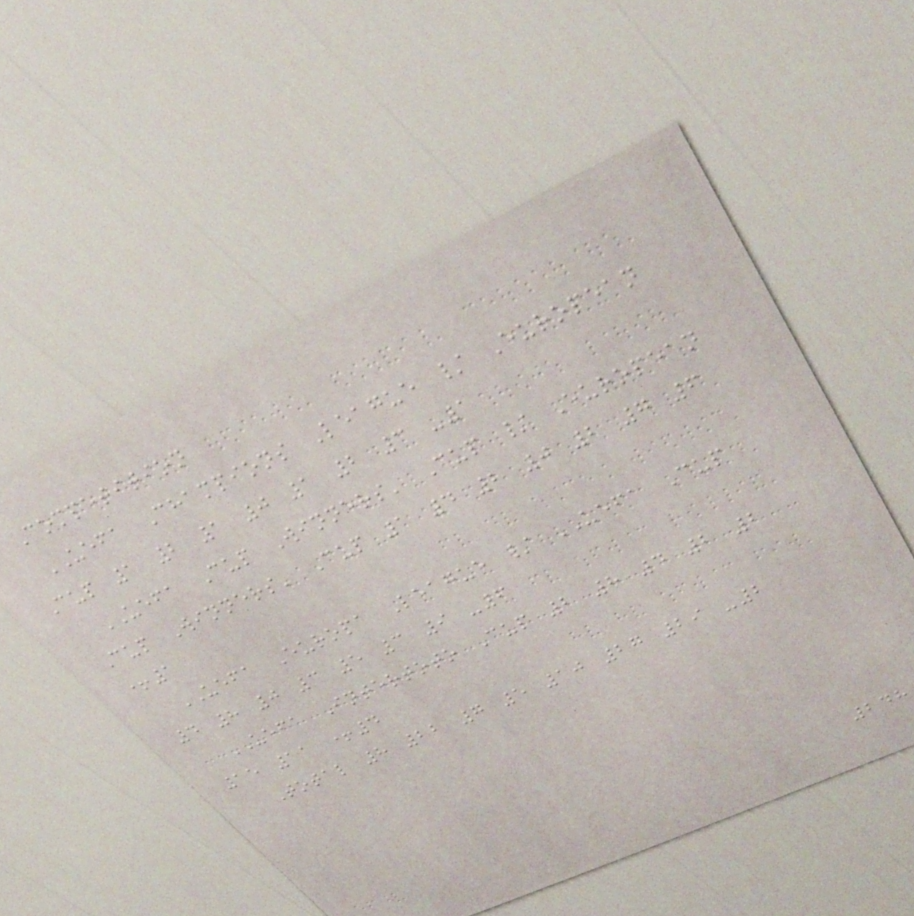Competition
UEFA Champions League / European
Cup 1 2 1 0 1 2 3 -1
UEFA Cup Winners' Cup / European
Cup Winners' Cup 1 4 2 0 2 7 6
+1
UEFA Europa League / UEFA Cup
4 8 0 3 5 3 9 -6
UEFA Intertoto Cup 2 8 4 2 2
15 11 +4
Total 8 22 7 5 10 27 29 -2
248
